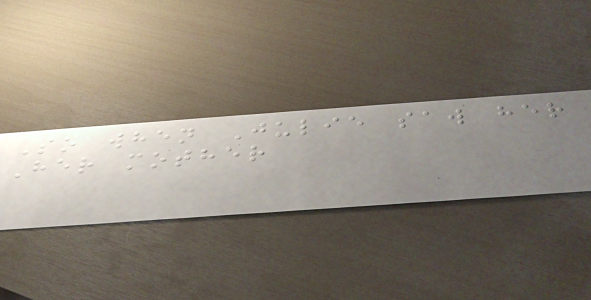So when Julie saw her
Her mother
